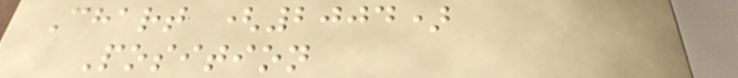Chart (2004)
Position
